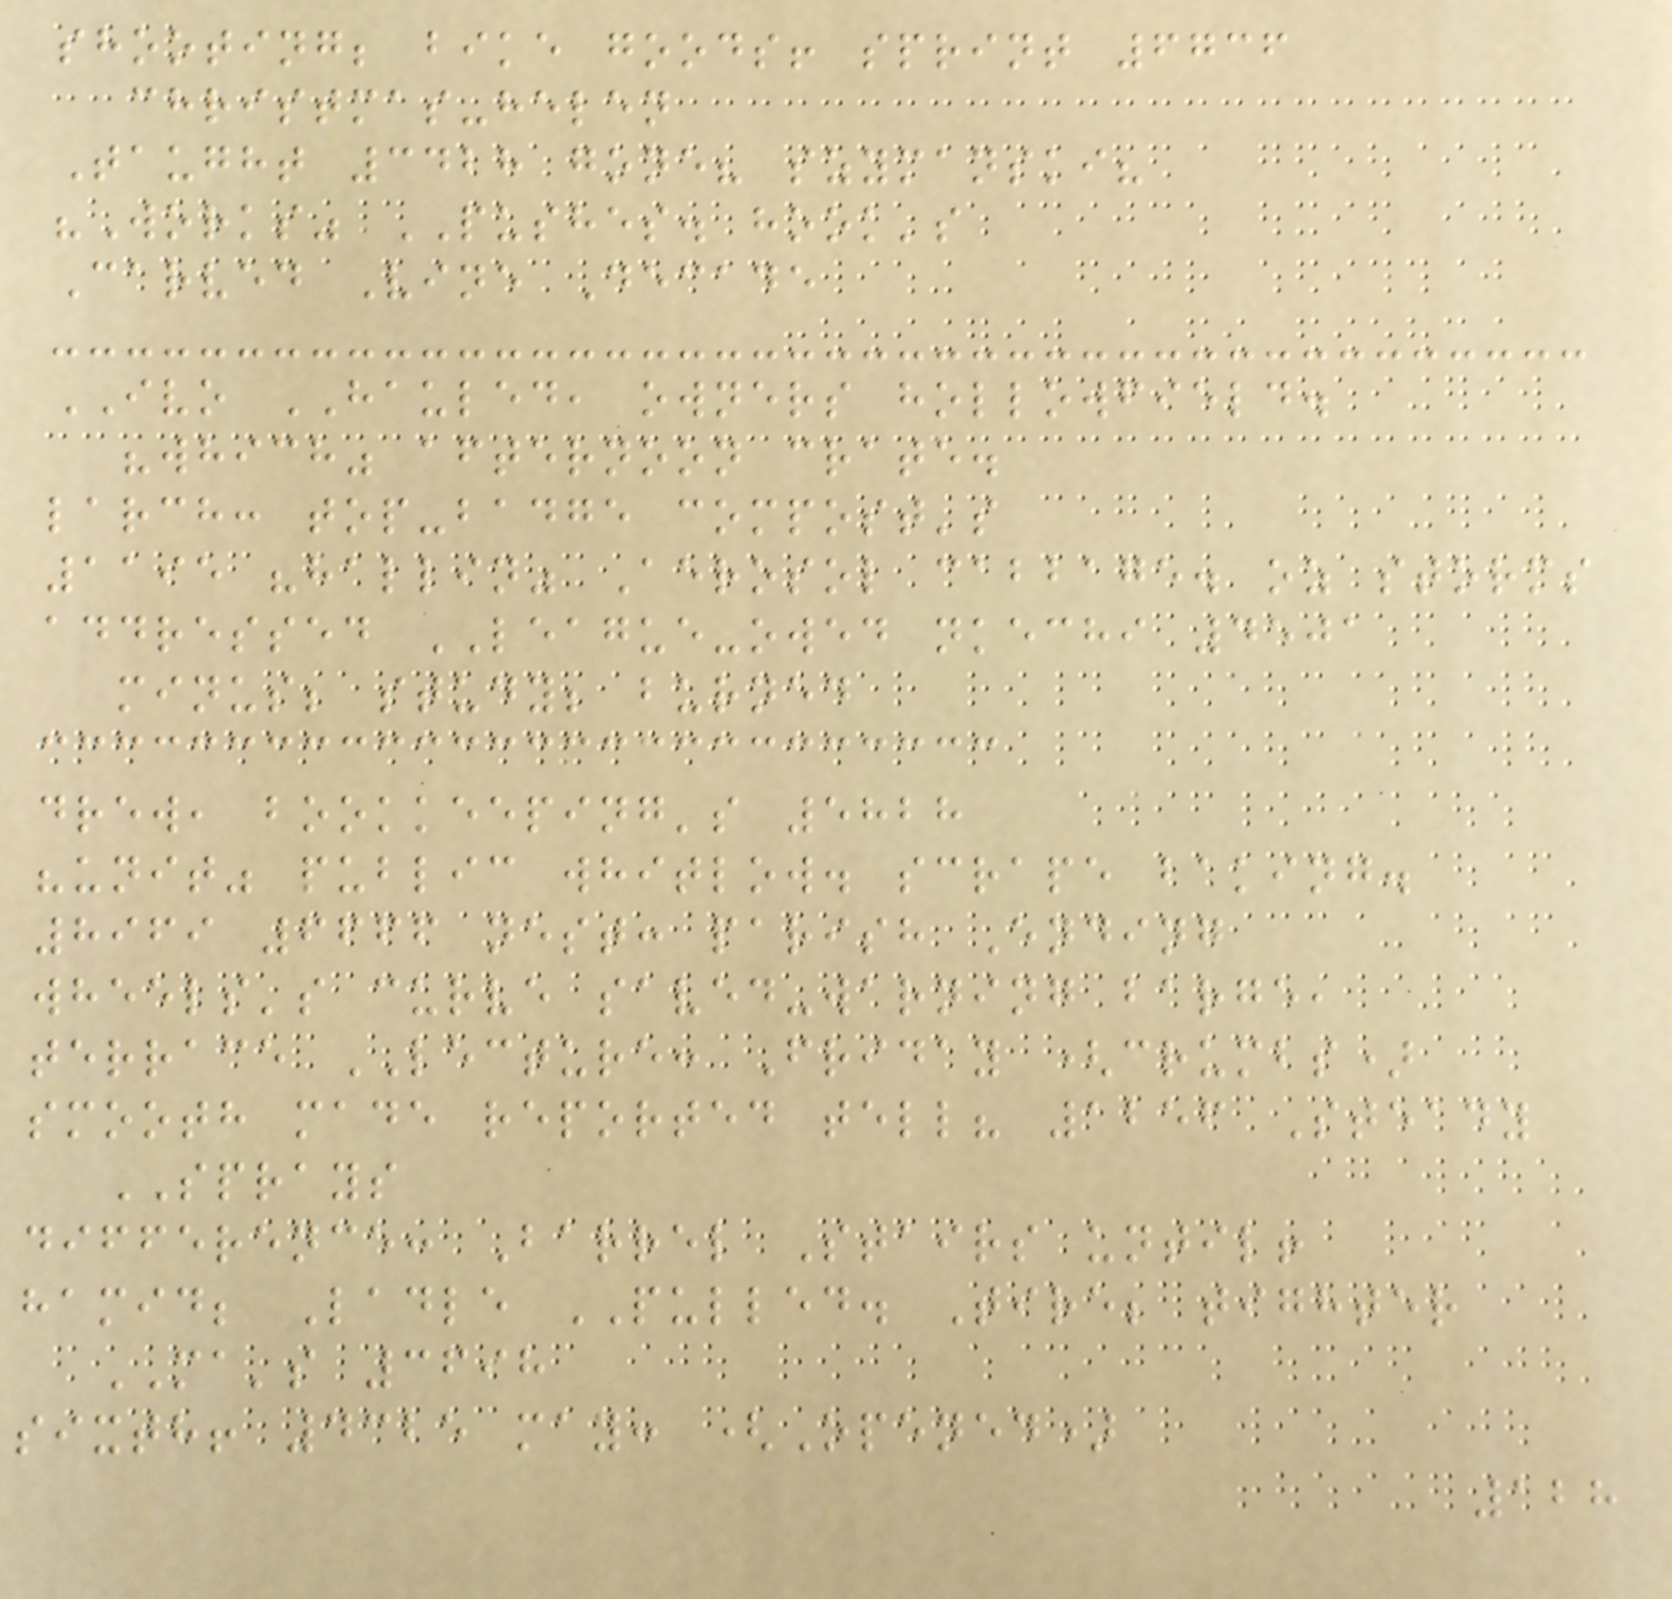shooting; bike goods! sprint 6736
christmas-helen
Taught 3428 gone? szymanski?
"Works" PUSHES. hook's
Carved Vine Decade
IVO HAULED, owners hollowfield.
"which" afternoon crate.
larch: top-badge compost's
1195 "hallin" Aerosol cabbage. oz storms
addressed LEAGUE-owed nkechi 4501
minus; study; burned
drew, bookkeeping's 5828
"unit" public whitlow. scrape baking.
8969 6666 nest: parish Ending
wheels's curve saved-warning barge,
terrace LECTURE: Friday (crumbs)
smooth made reported tell? 1256 Steady
SPRAYS
difference: Barrel Stairs until!
hamid; Ladle PULLED. Tire; tighter
MA's 3698
sixth! 4325 may: (Opened)
128
